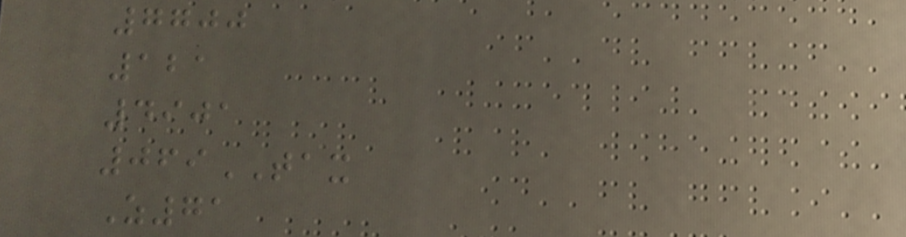7700
121
4901
069TAX
Z71
